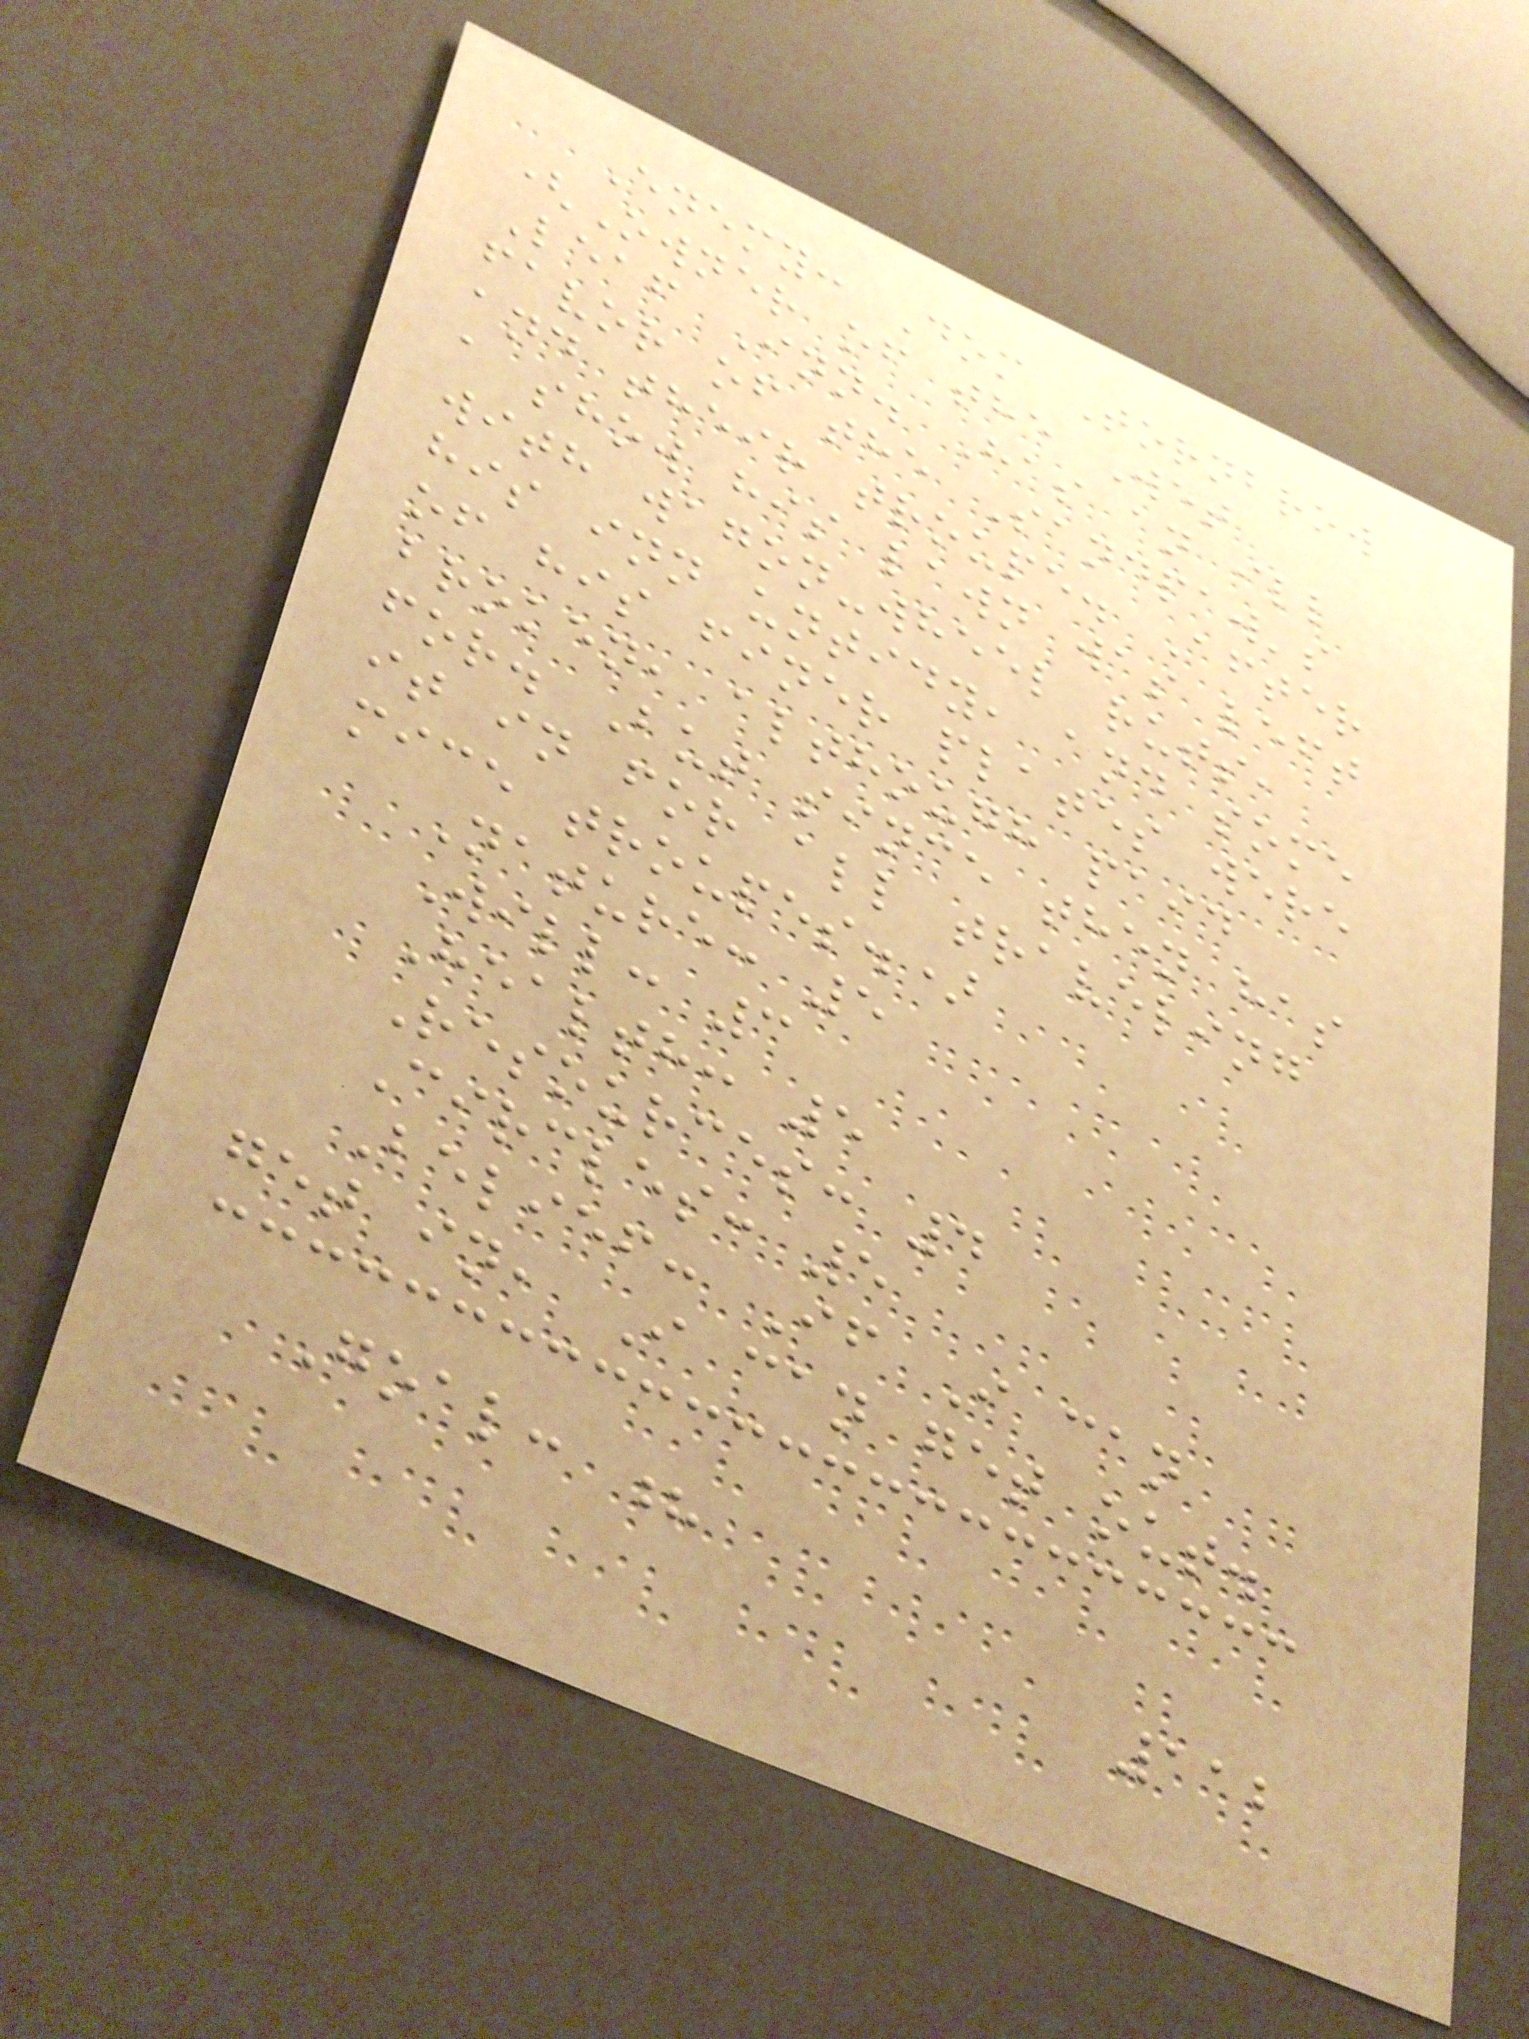Enemy: Dom Tornbrow
(Owner of the Wet
Leaf Inn. Has an ill
favor of the Sandpaw's
and their troupe. After
a show his lawn was left
with wagon-wheel ruts,
his inn untidy, and some
of his finer plates were
broken, although paid
for. But since then has
it in for all traveling
mice troupes.)
Nature: 5
Will: 3
Health: 5
Resources: 4
Circles: 5
Belief: If I can
get in, I can get out.
Goal: ?
112
